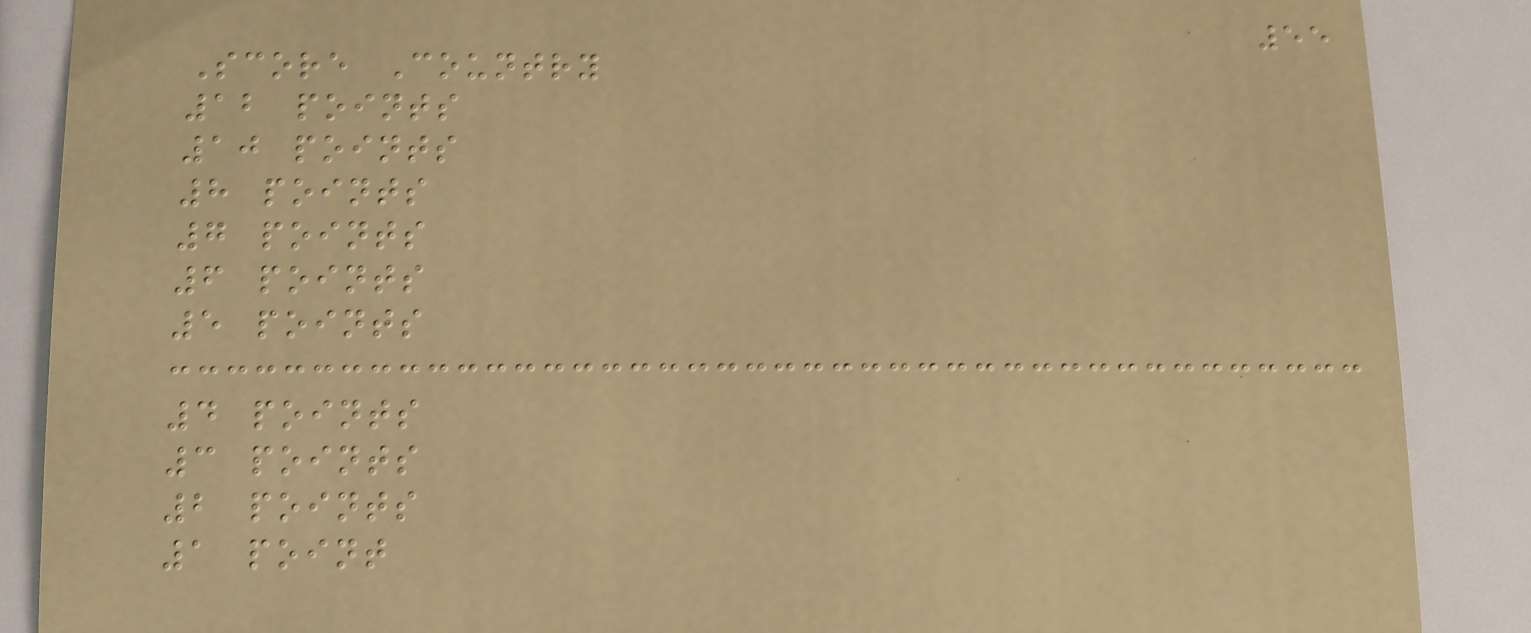55
Score Country
12 points
10 points
8 points
7 points
6 points
5 points
4 points
3 points
2 points
1 point
